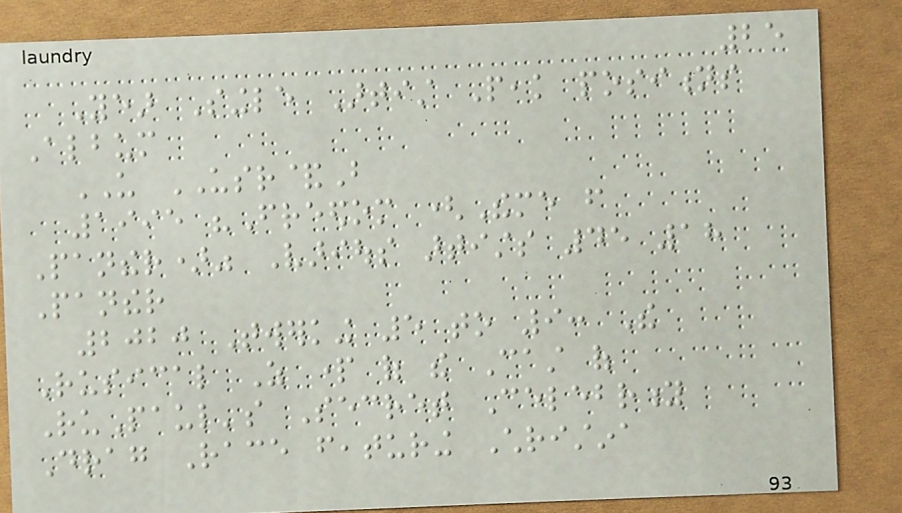25
Year Single Artist Peak positions
Album
US USR&B
1995 "Freedom (Theme from
Panther)" Various artists 45 18
Panther
2020 Twerking 5 to 9: The
Rusical As part of the Cast of
RuPaul's Secret Celebrity
Drag Race featuring Christina
